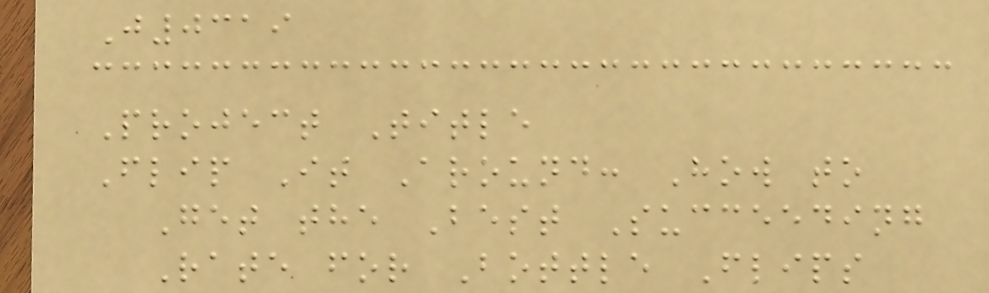J0319
Project Title
Flip It Around: How to
Get the Best Succeeding
Rate for Bottle Flips
